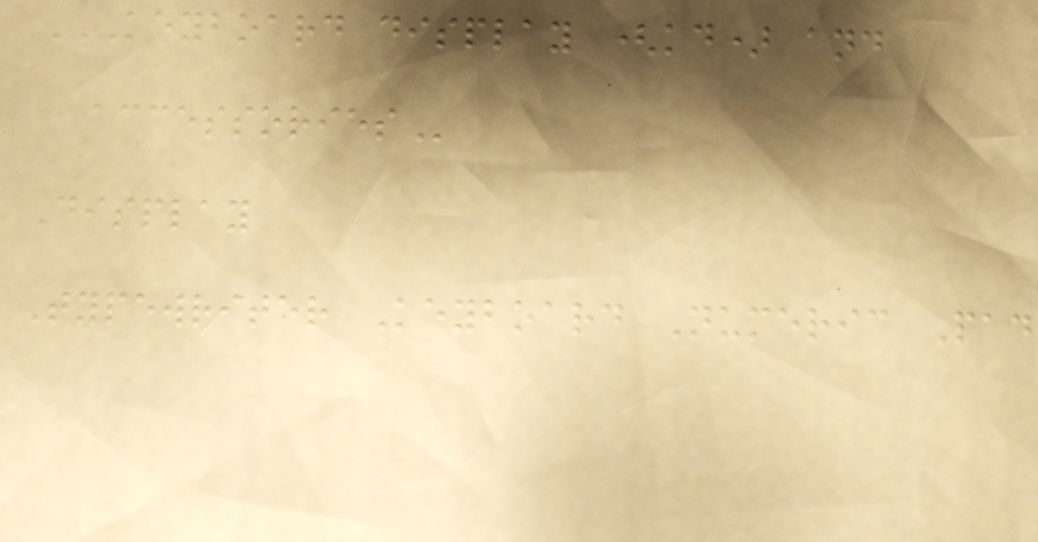KEYBOARD DISPLAY (KD) AND
ACCESSORIES
Display
Typewriter Keyboard Numeric Pad
